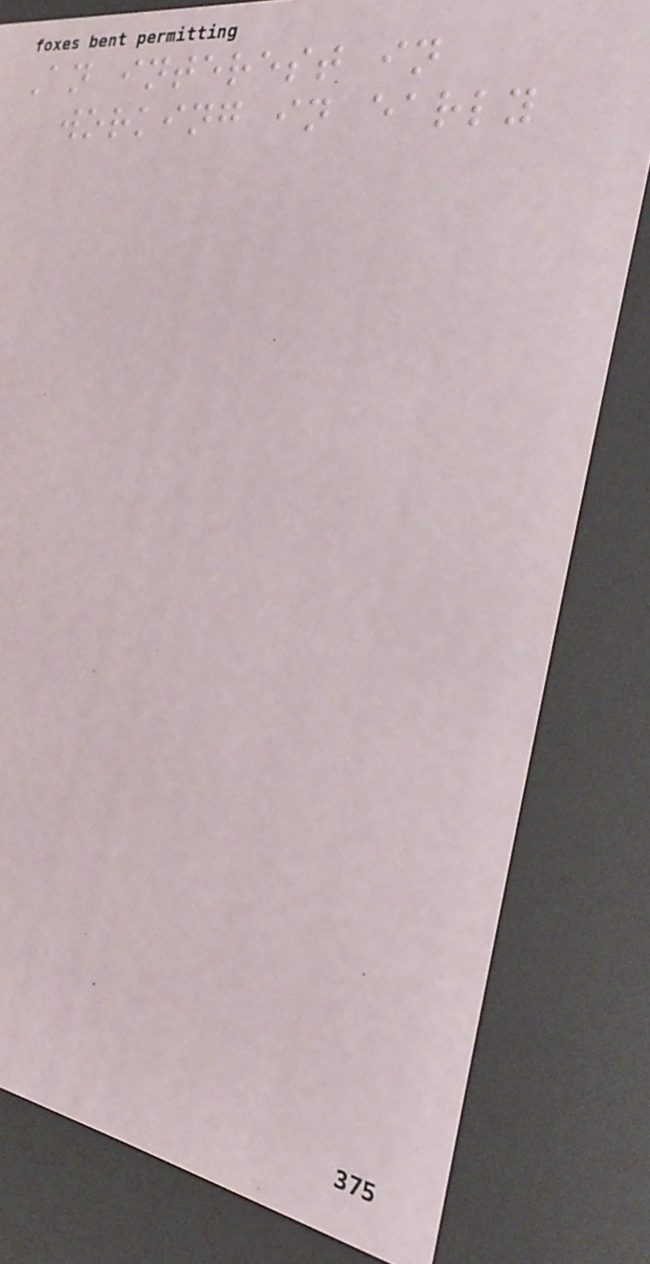An interest in
working in early
